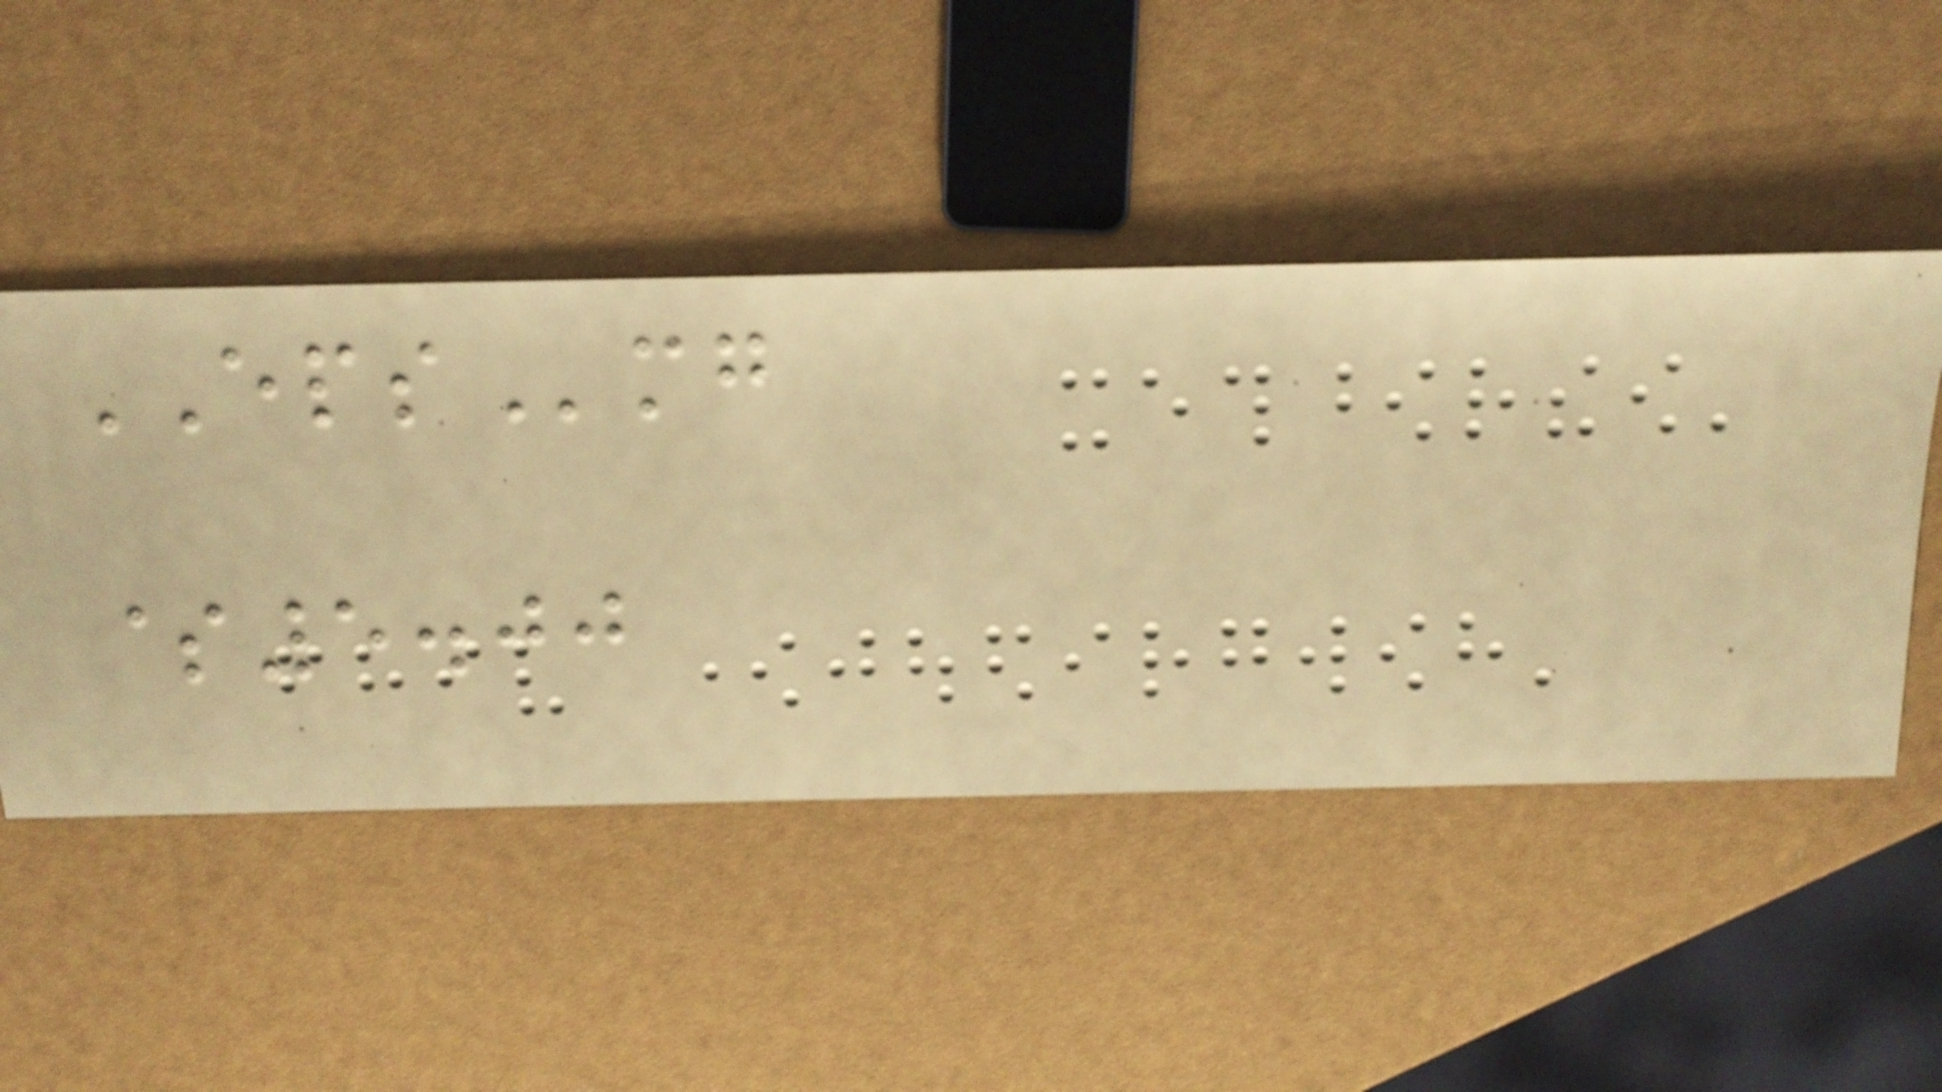EPSmg
$5.00
